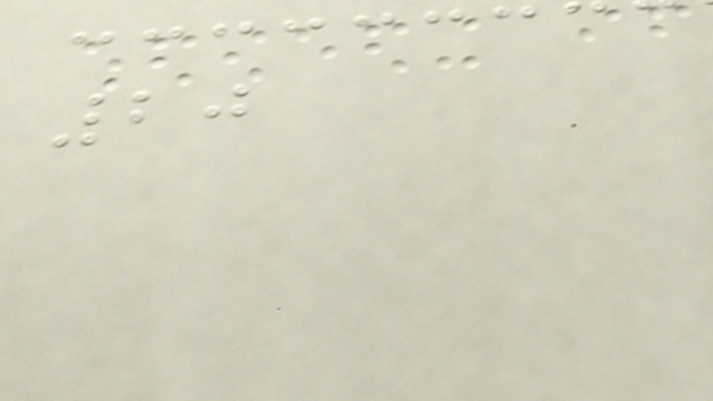20
